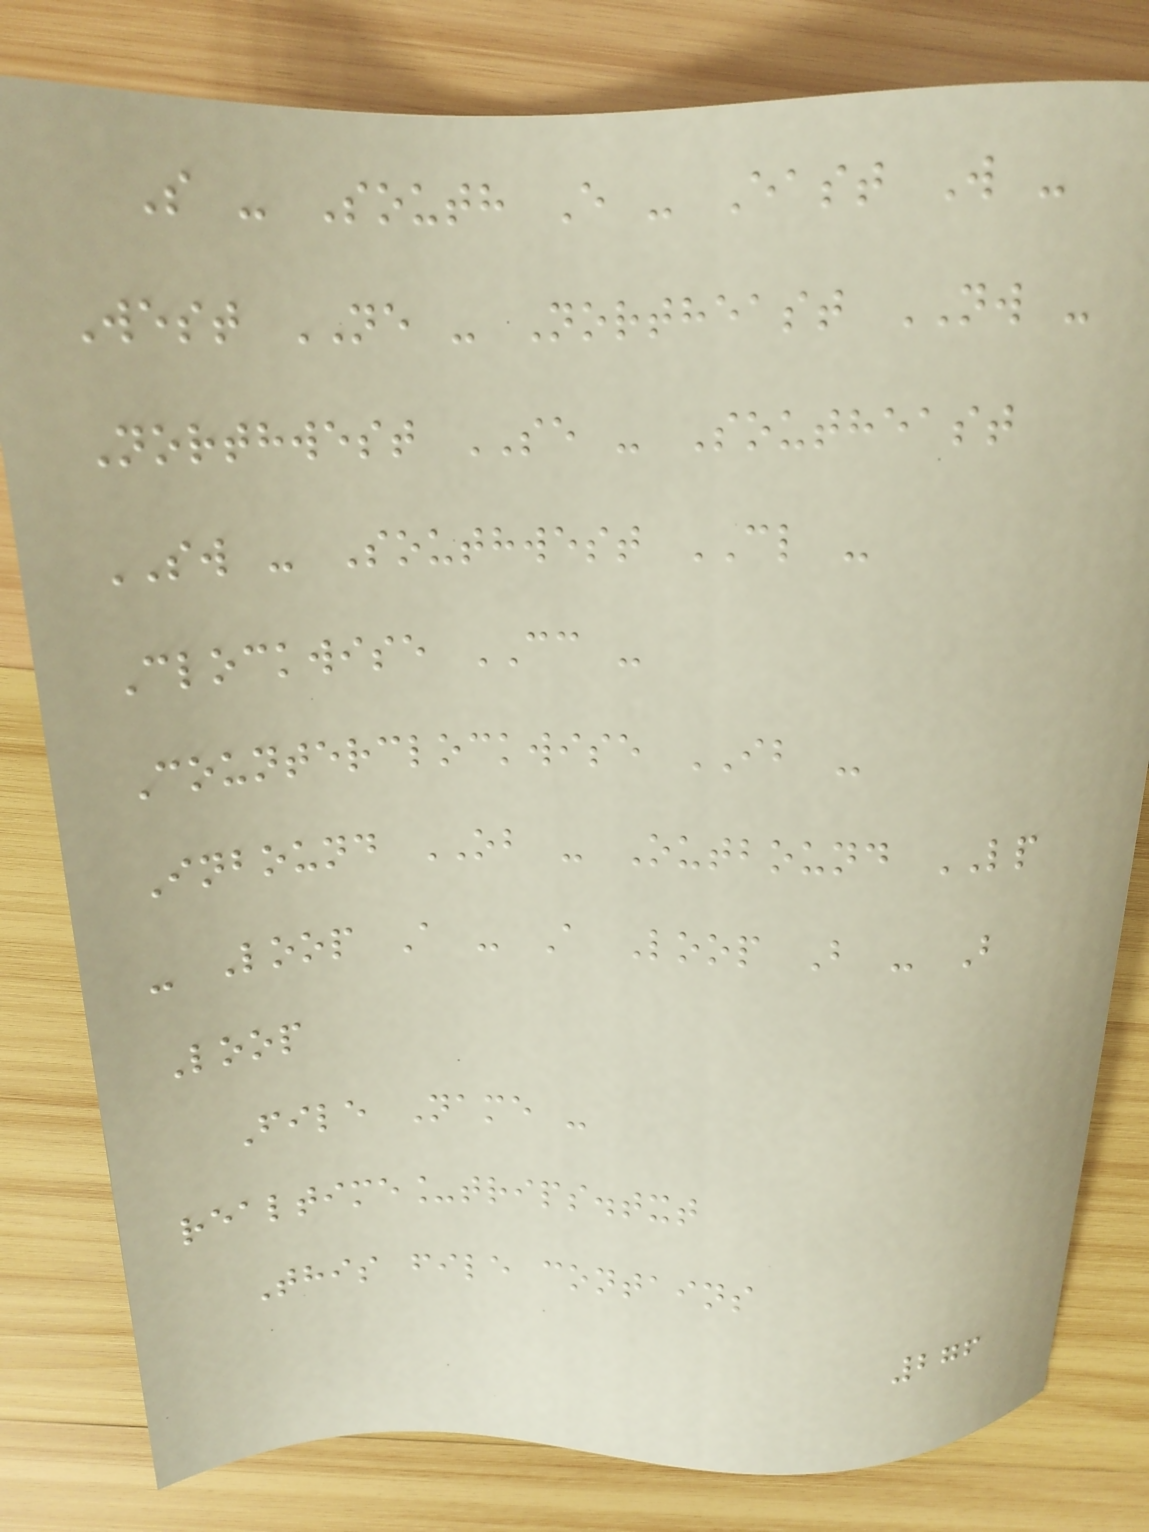S - South E - East W -
West NE - Northeast NW -
Northwest SE - Southeast
SW - Southwest CL -
Clockwise CC -
Counterclockwise IB -
Inbound OB - Outbound LP
- Loop A - A Loop B - B
Loop
File Name -
realtime_trips.txt
This file contains
276
